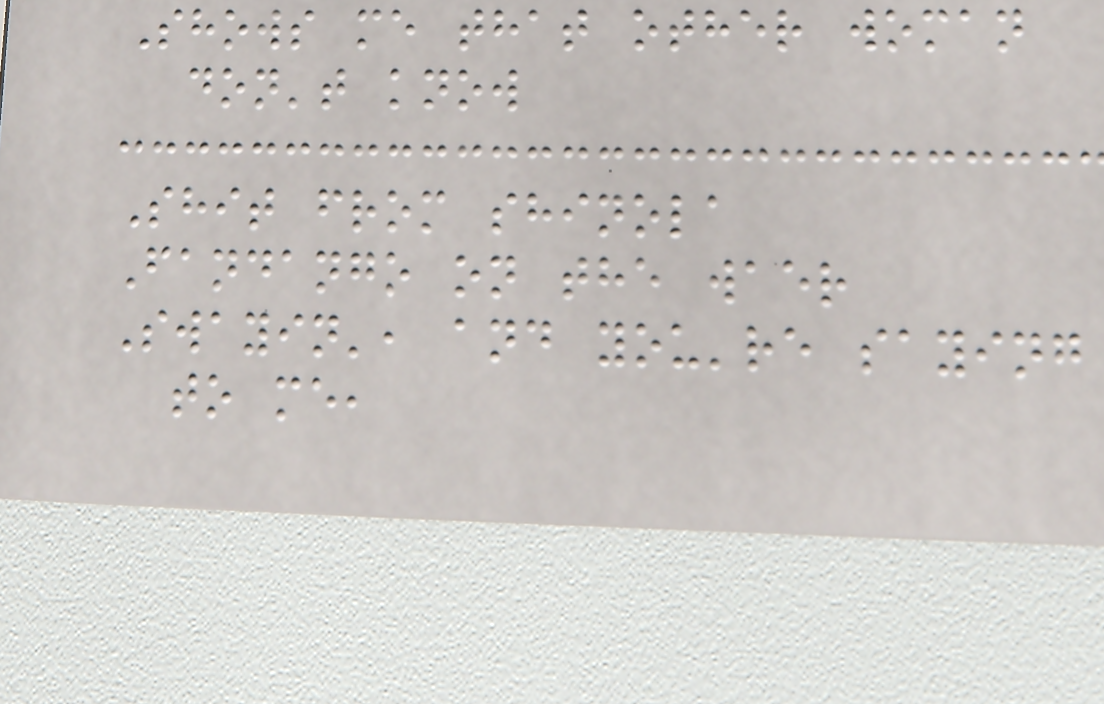Shows me that other woman
don't know
Shit from shinola
Fandango on the waer
Swayin', and you're saying
to me,
